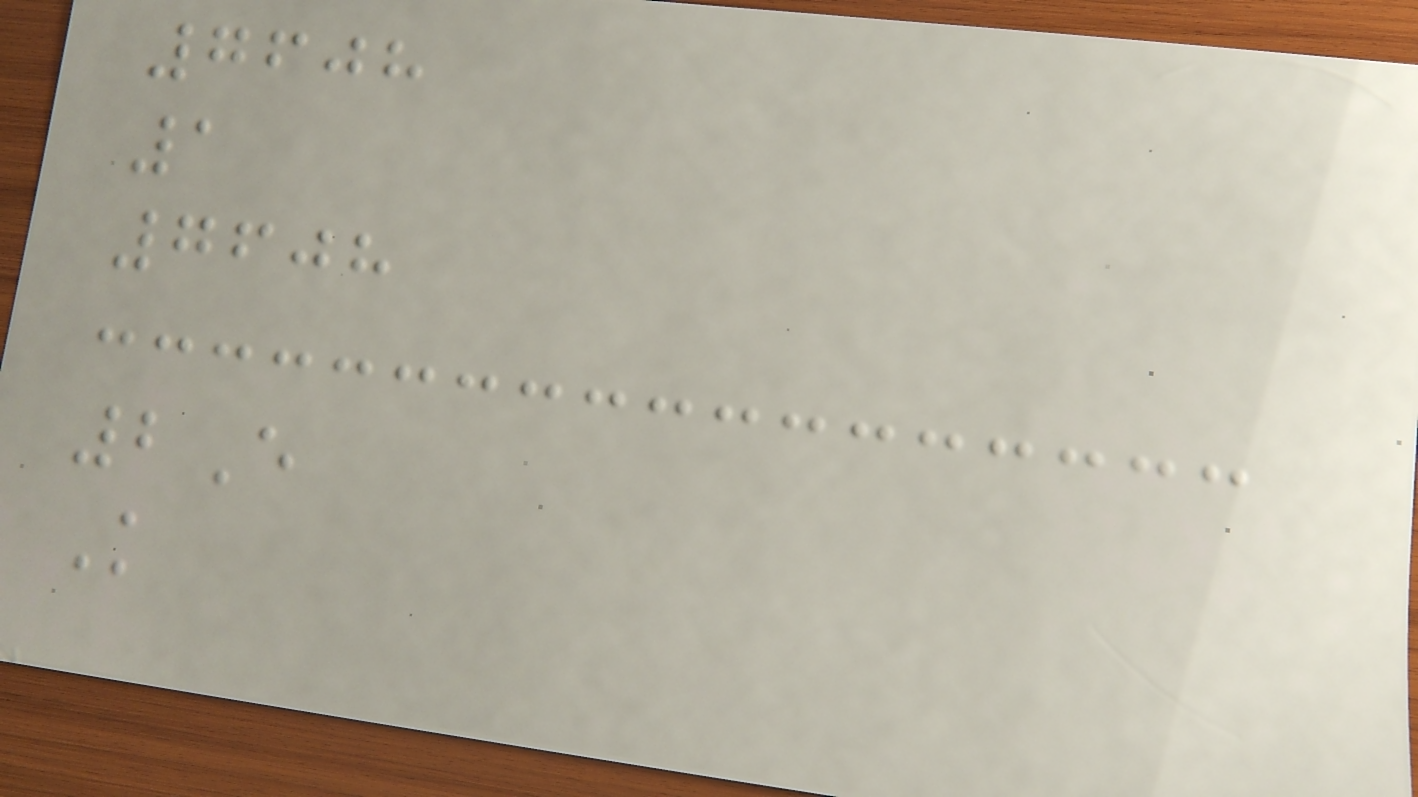7608
1
7608
2E
K
